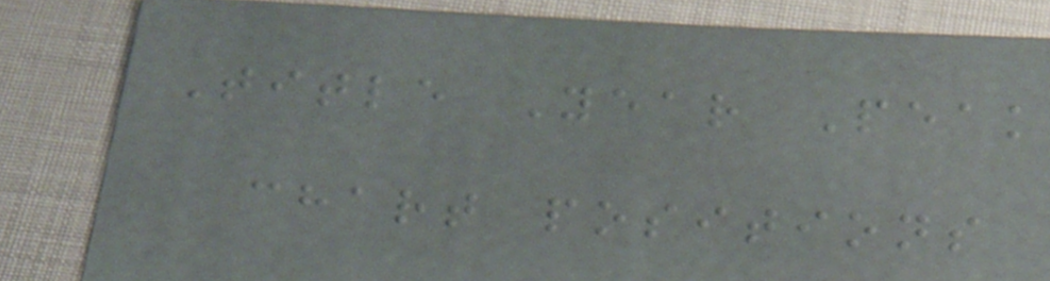Title Year Peak
chart positions
